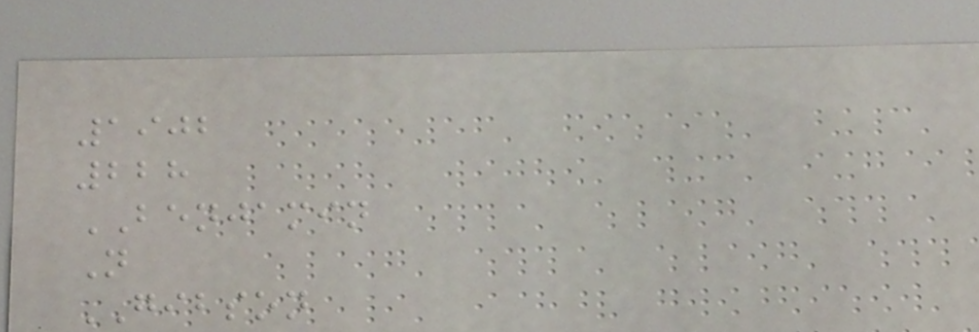1902
228
BENJAMIN
N
GIBSON
